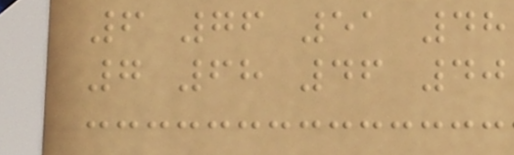6 76 51 48
7 68 46 40
